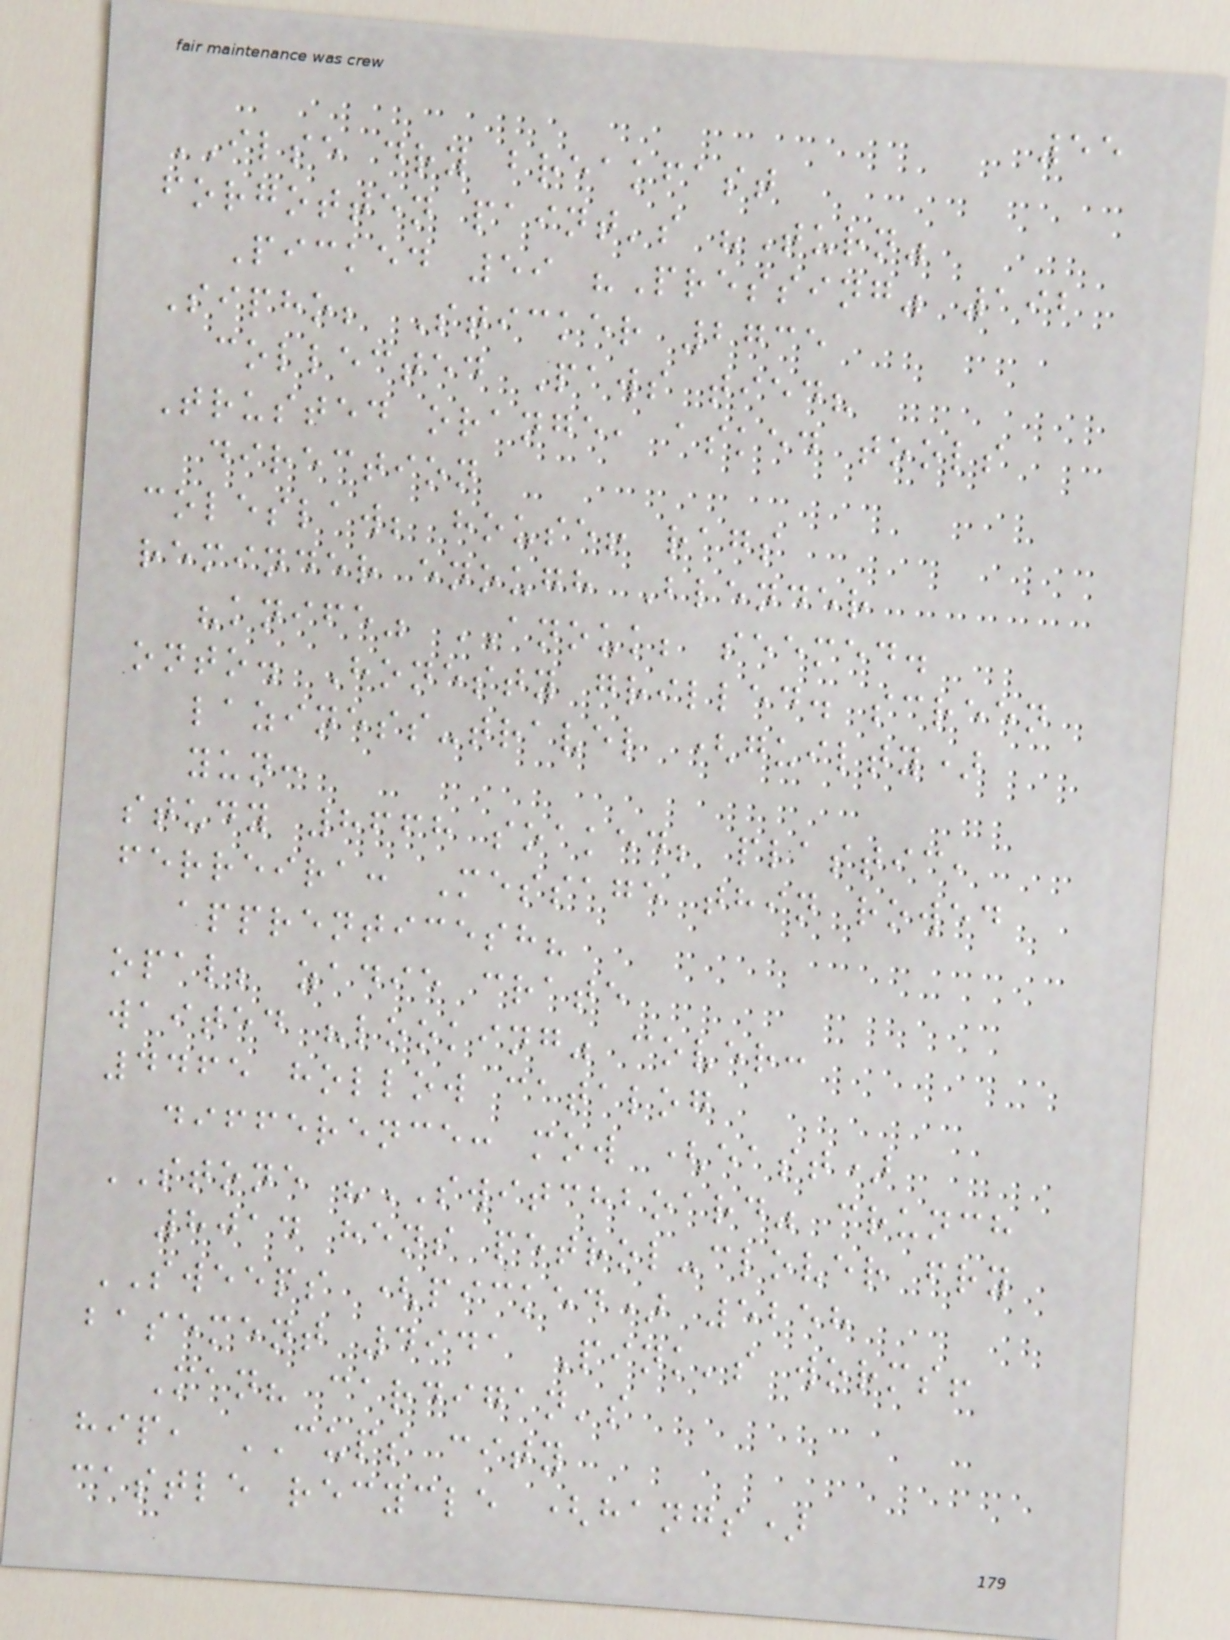55
ILSE dry breakfast
forgotten paint's "Turn"
Picked 59 "Pressing" 192
Sipho; Sticker 2735
collected Paws tied?
Trusted orange, asked tools
direction
coleslaw; house! rags
reminder enough Blender
"knife" ANOUK; seemed.
onto. Honesty grilled. screen
laziness-travel (guilty)
yun:
study 8668 soaked; plastic,
ferreira: Message thin rowed
apprenticesh?
opal; zadie crate
waited "looking" cover:
4465 hollow catalog
difference: mow (east)
STONE "SWITCHBOARD" crunch
8014 hens petrol-clover fry
SWEEPS (picked) 5258
basement 4941 Pink's worms!
Man? cardigan's
hip, CUPS city
castle recycle (hangs)
